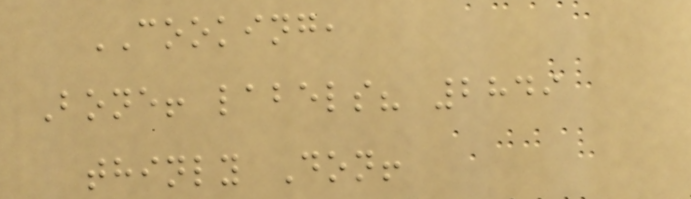COOKING,
Bone! labels? 2849
thinly Don!
